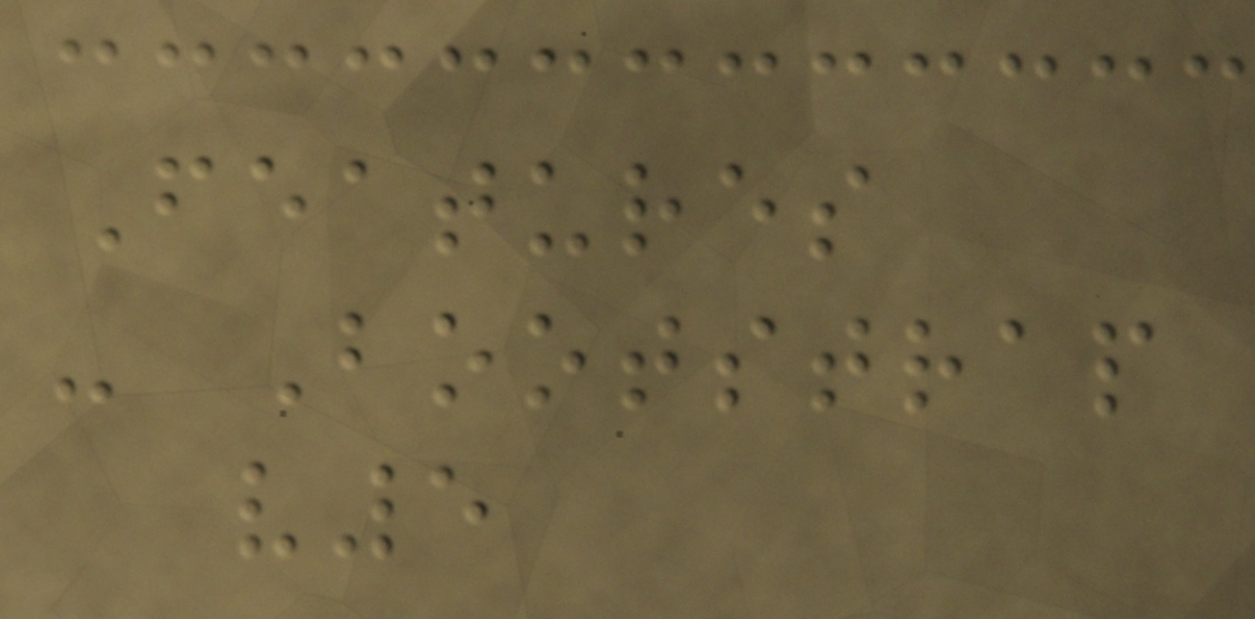Features
- Bootstrap
v5
